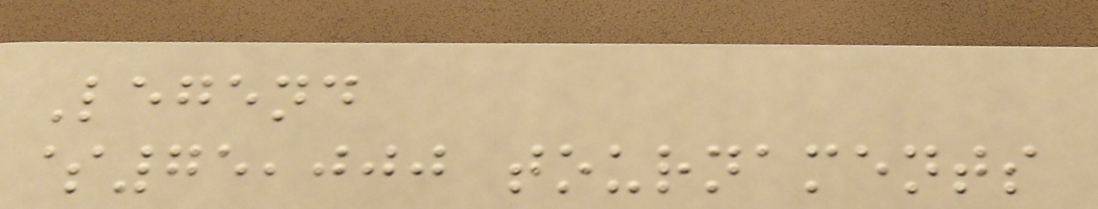Legend
$75,000 tournaments
